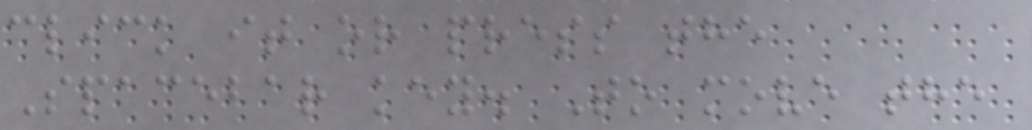click it or press the
Spacebar key. To move the
